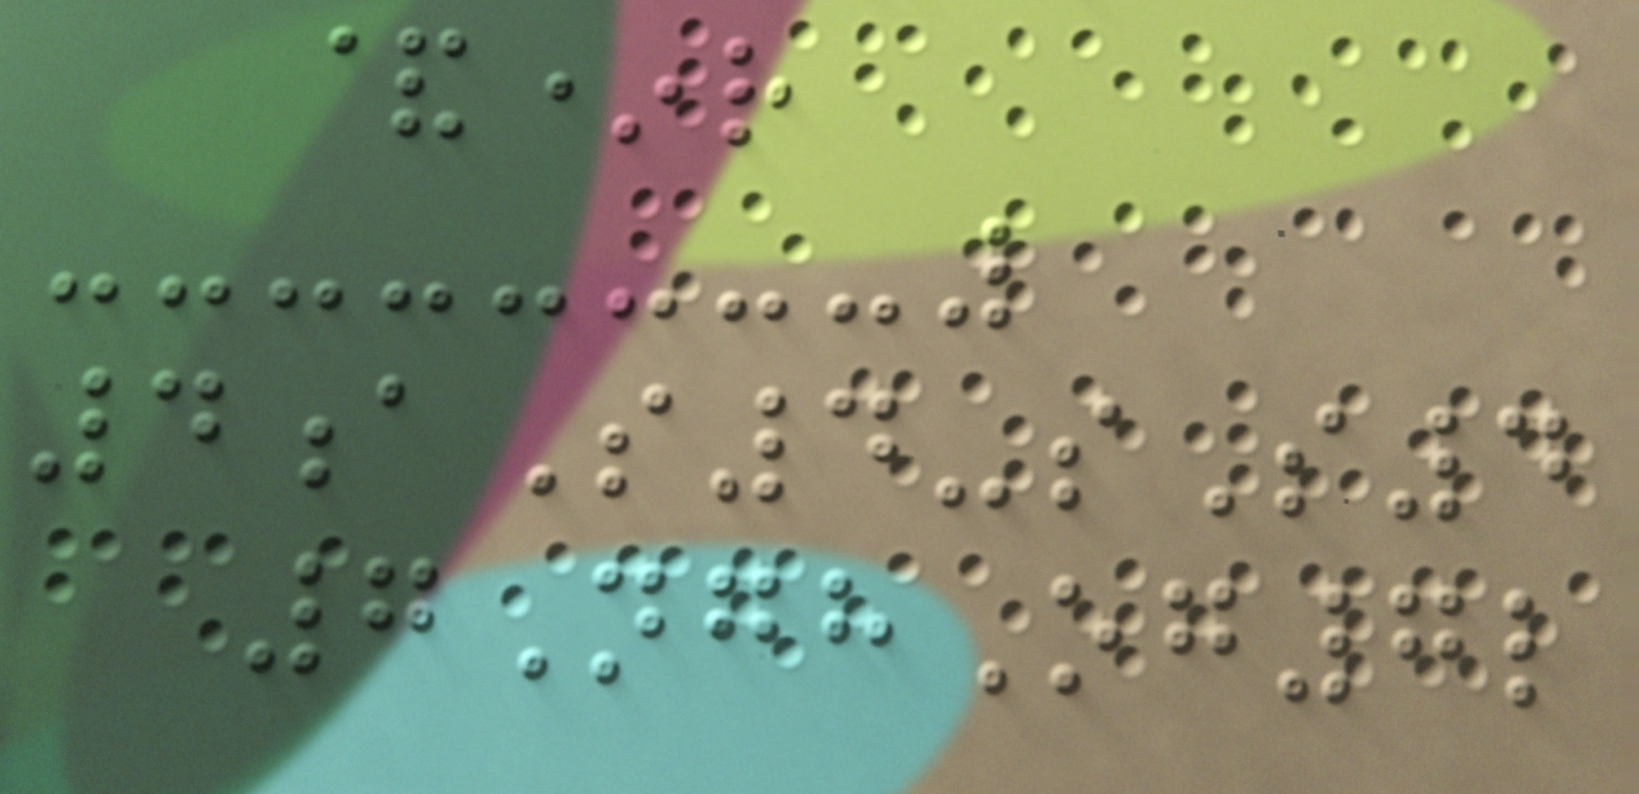&*r
4aS4-sS4
7NghOg7l
